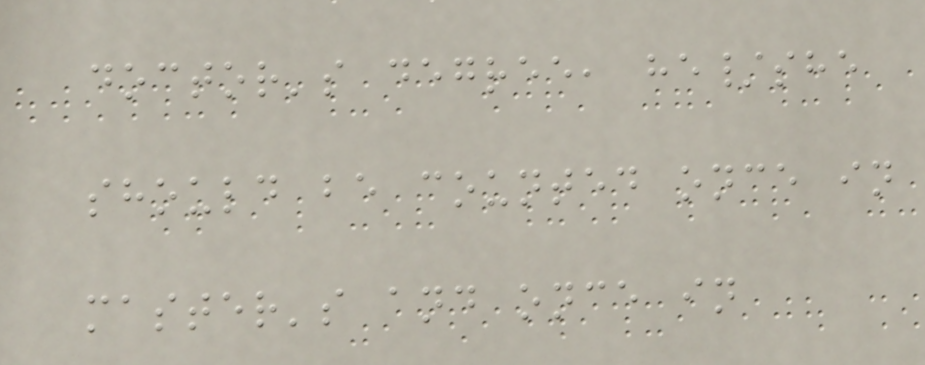doctor's degree, he/she
should be counted once in
master's and once in
